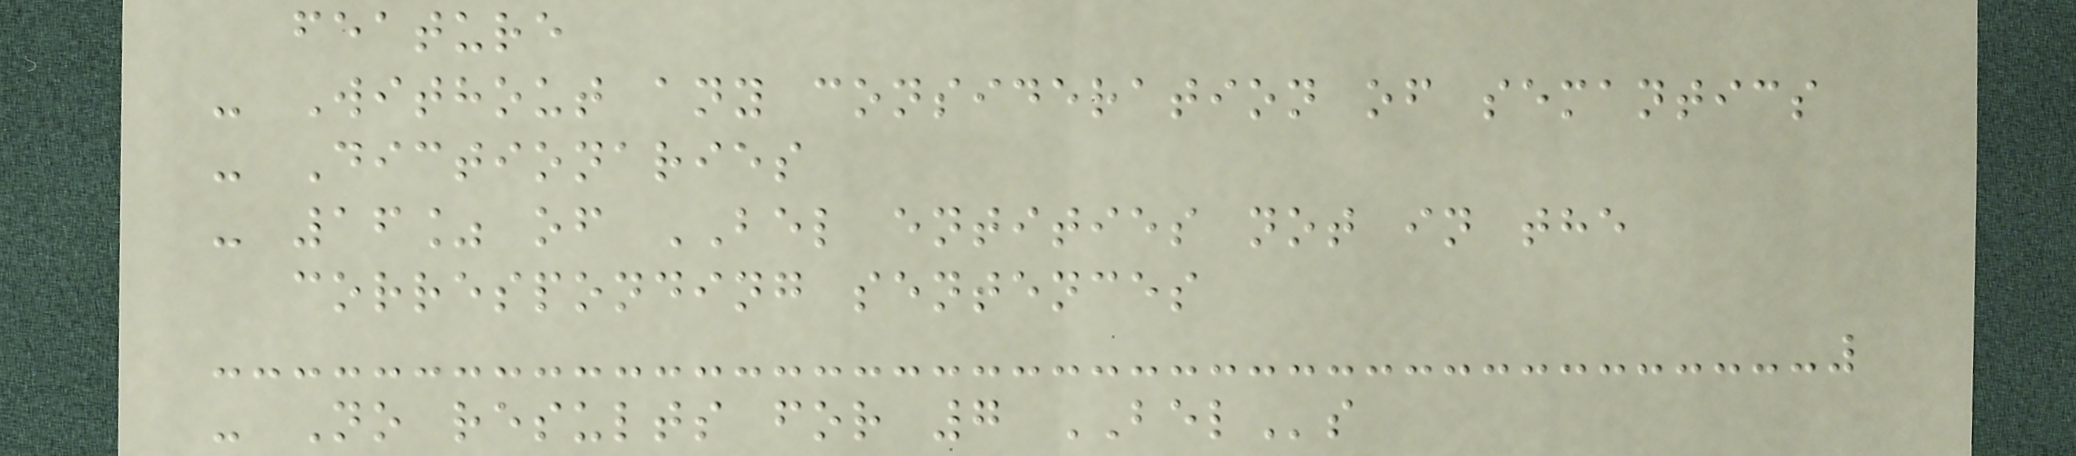feature
- Without any consideration of semantics
- Dictionaries
- 16% of BEL entities not in the
corresponding sentences
- No results for 7 BELs
